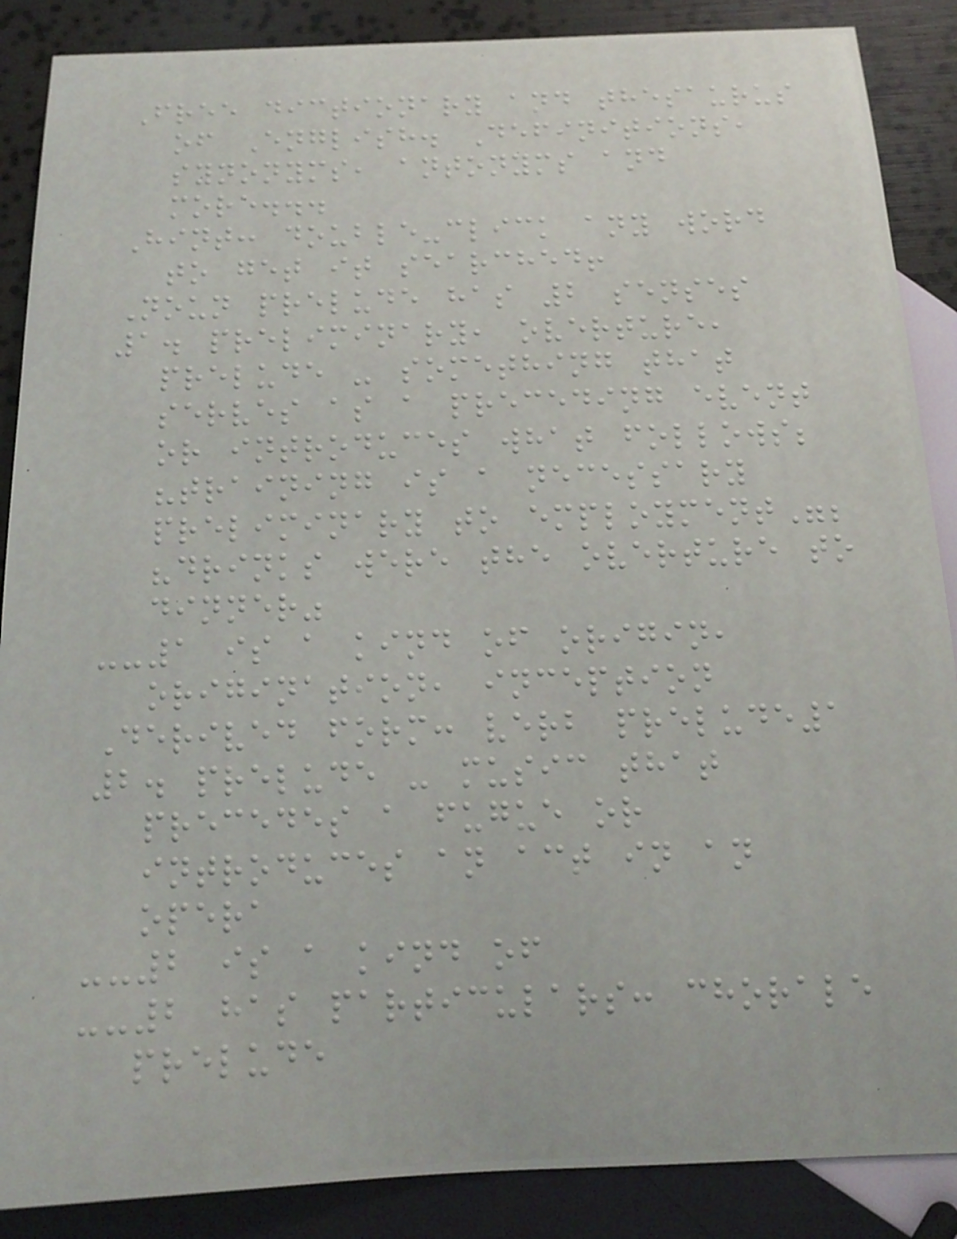Free dictionary and thesaurus
of English. Definitions,
synonyms, antonyms and
more...
Hint: double-click any word
to get it searched!
Noun prelude has 2 senses
1. preliminary, overture,
prelude - something that
serves as a preceding event
or introduces what follows;
"training is a necessary
preliminary to employment";
"drinks were the overture to
dinner"
--1 is a kind of origin,
origination, inception
Derived form: verb prelude1
2. prelude - music that
precedes a fugue or
introduces an act in an
opera
--2 is a kind of
--2 has particulars: chorale
prelude
